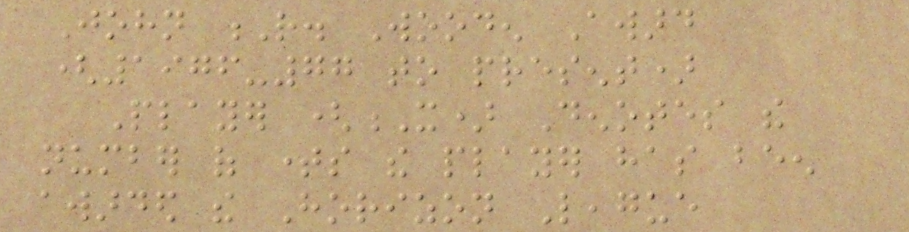John R. Wooden Award
(1976-77 to present)
Player (X) Denotes the
number of times the player has been
awarded the Horizon League
